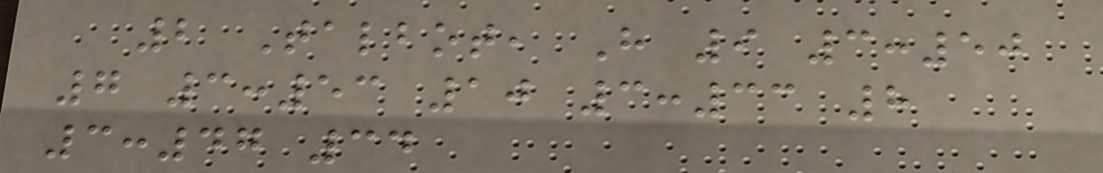2 Talbot, H 9 3:50
7 3:53 10 3:33 8
3:47 34
